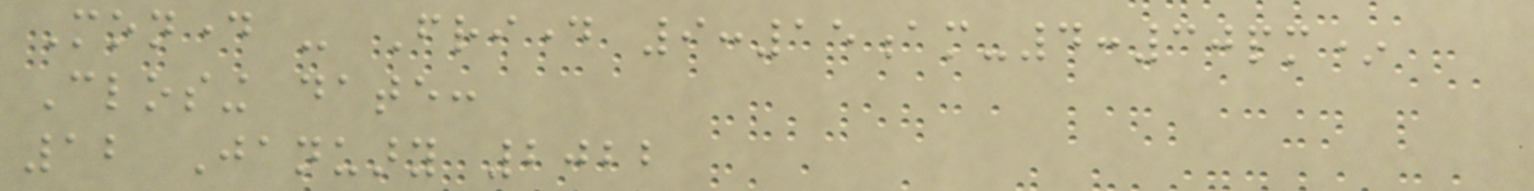Monday - Friday 9:15am-4:30pm*
Closing date:
12 January 2022
